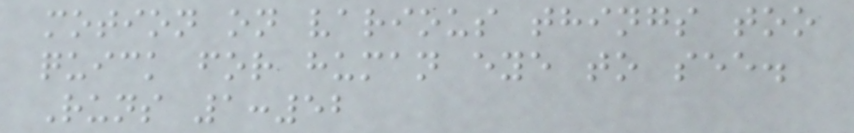motion on various things too
quick for human eye to see.
Runs 1:52
